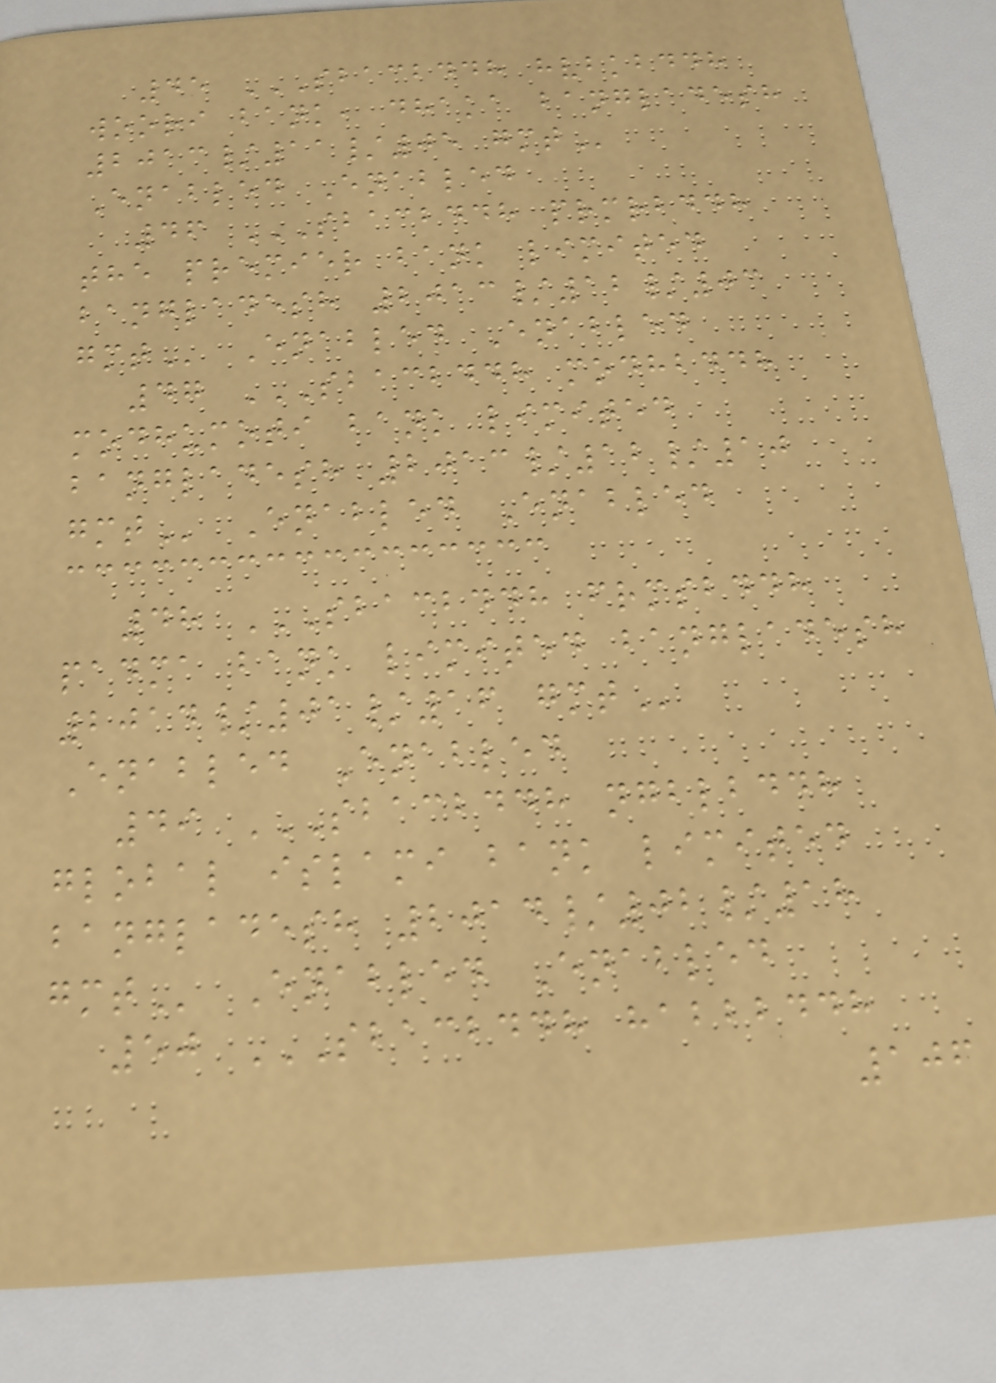45 SBACBDDH HVBKBDDH
WOORI BANK, DHAKA BANGLADESH
2013/11/05 GMT
Enabled Enabled
46 SBACBDDH PRMRBDDH
THE PREMIER BANK LIMITED
BANGLADESH 2013/12/03
GMT Enabled Enabled
47 SBACBDDH MODHBDDH
MODHUMOTI BANK LIMITED
BANGLADESH 2013/12/10
GMT Enabled Enabled
48 SBACBDDH FRMSBDDH
PADMA BANK LIMITED BANGLADESH
2014/01/16 GMT
Enabled Enabled
49 SBACBDDH NGBLBDDH
GLOBAL ISLAMI BANK LIMITED
BANGLADESH 2014/02/18
GMT Enabled Enabled
50 SBACBDDH HABBBDDH
106
